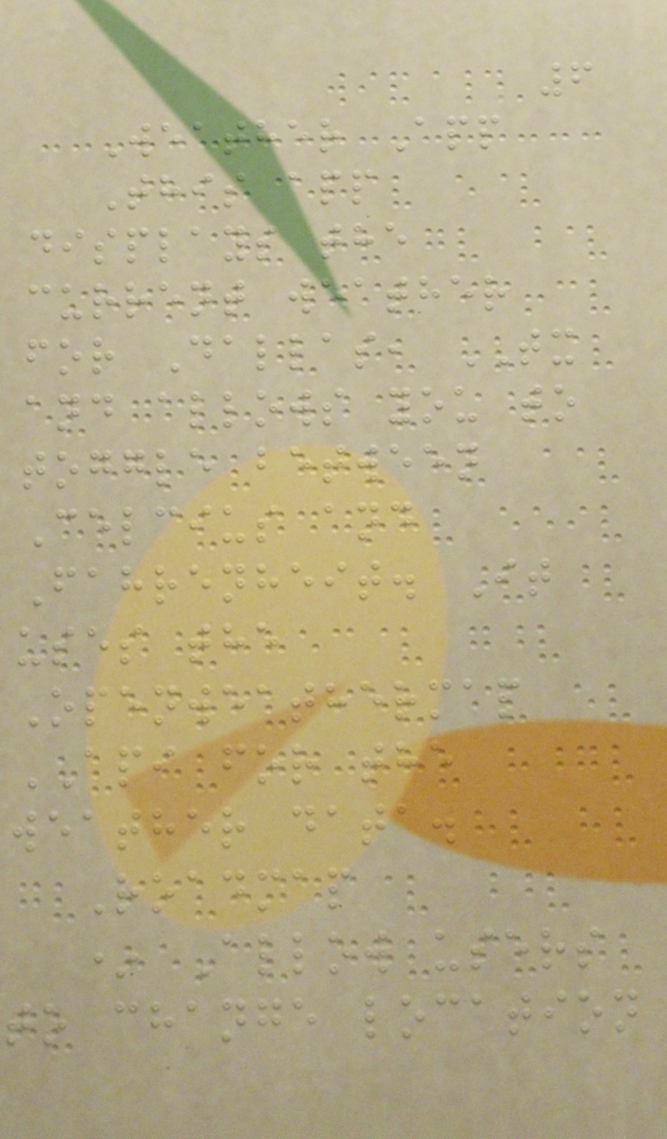6
Weather App
This app
displays the
current weather
for Dallas, TX
and allows you to
toggle between
Celcius and
Fahrenheit. It
uses the
Openweathermap
API for the
weather data.
Roadmap
* Allow users
to change location
